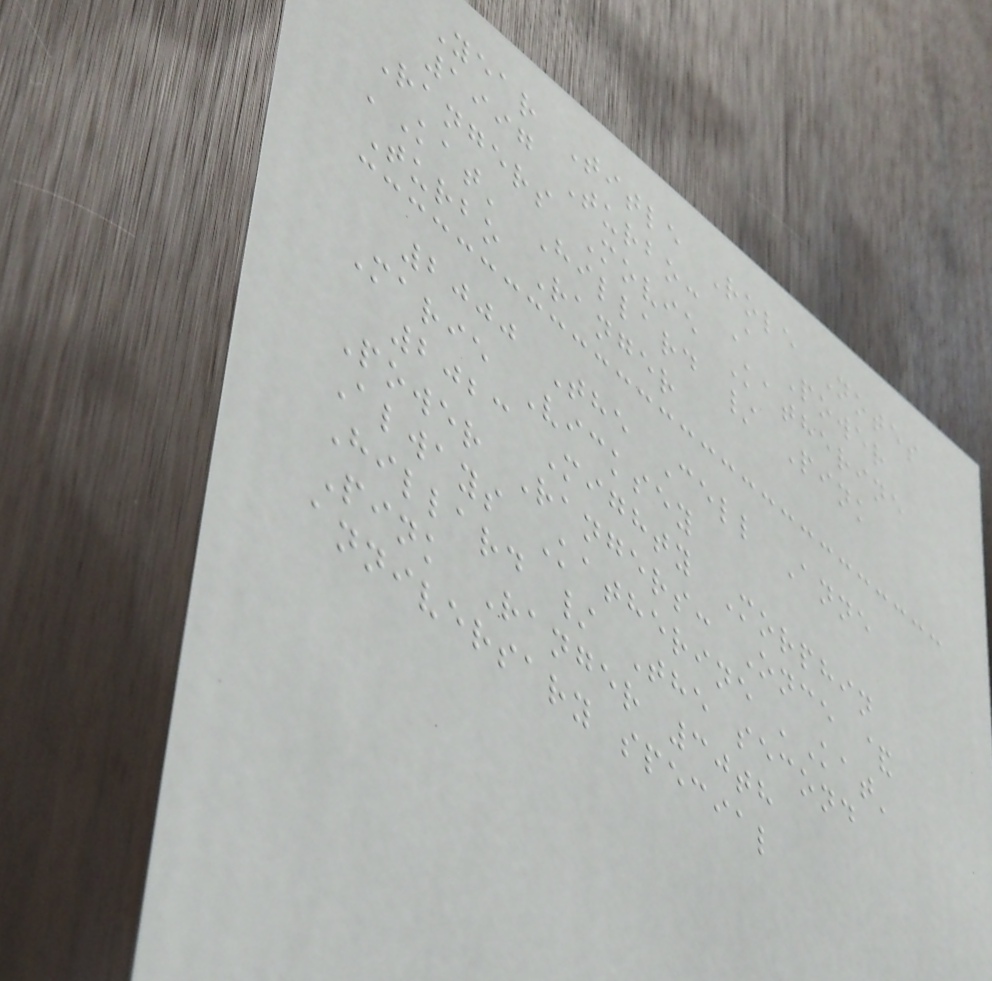Year Title Role Notes
1997 Turbo: A Power
Rangers Movie Katherine
'Kat' Hillard / Pink
Turbo Ranger
2000 The Cell Anne
Marie Vicksey
2023 Mighty Morphin
Power Rangers: Once &
Always Katherine 'Kat'
Hillard / The second
Pink Ranger 30th
anniversary special
